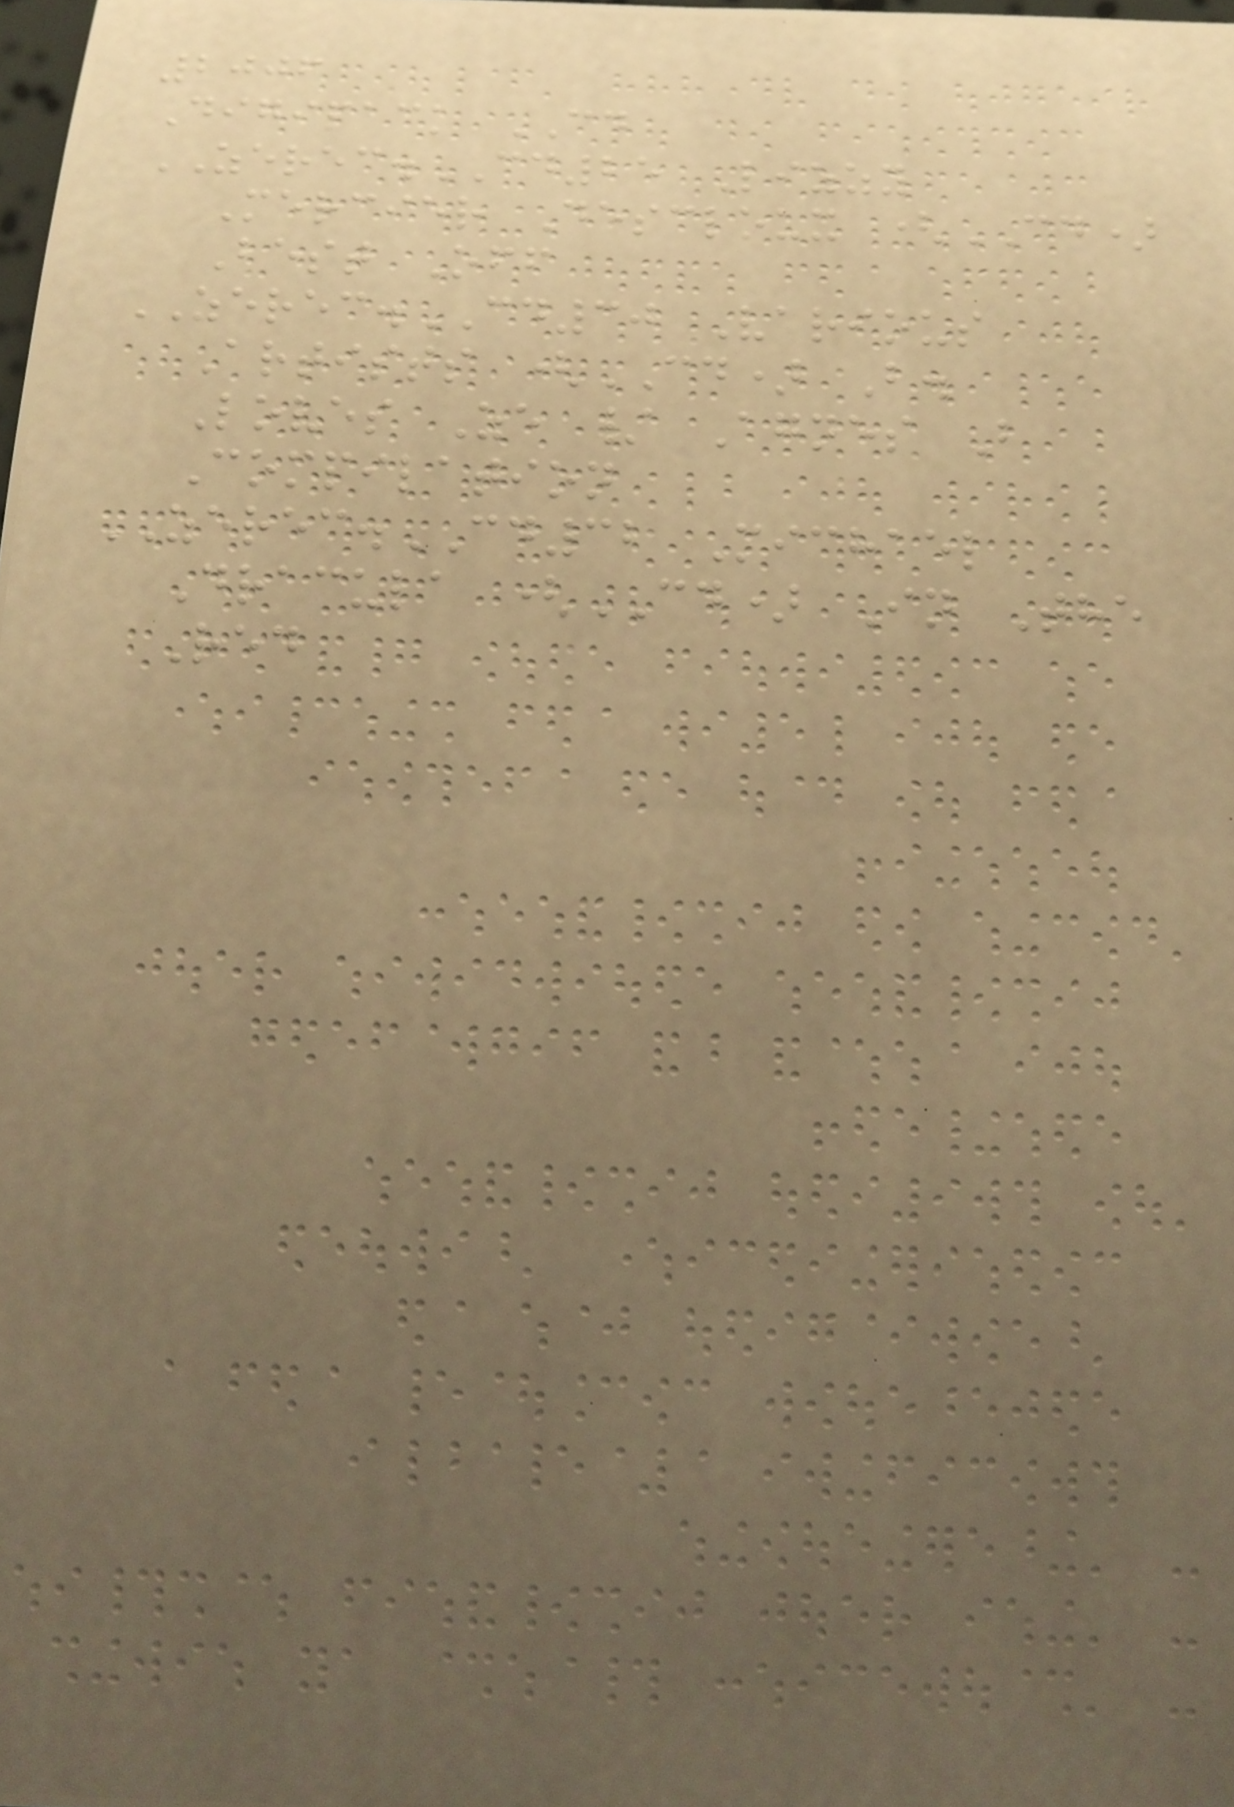2006
Digipack CD
ZEREC.CD25 Lizzy
Mercier Descloux (CD)
Best Off
ZEREC.CD30 Various
Artists (CD) B.
Loves Ze / Agnes B
Compilation
ZEREC.CD32 Michael
Dracula (CD) In The
Red
